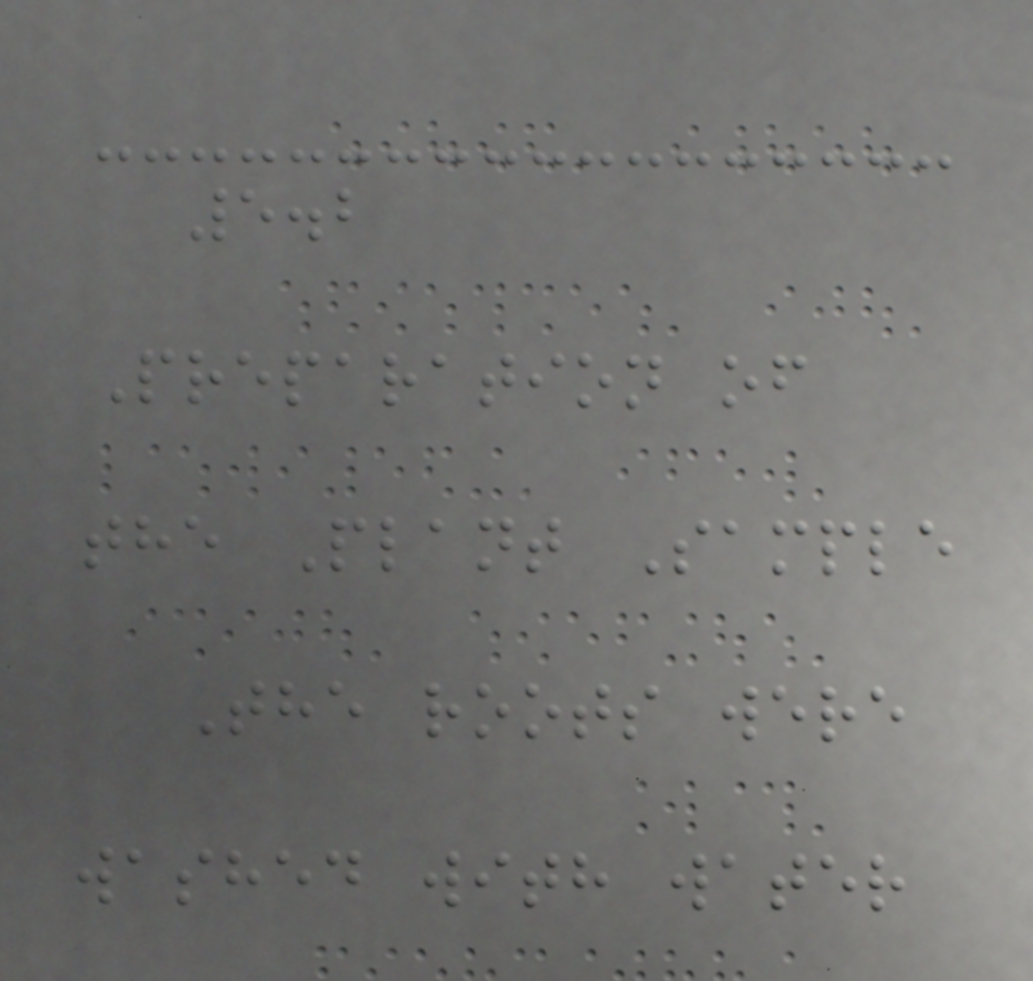5.2
Preparation of
the Plant Sample
The roots were
washed with water
